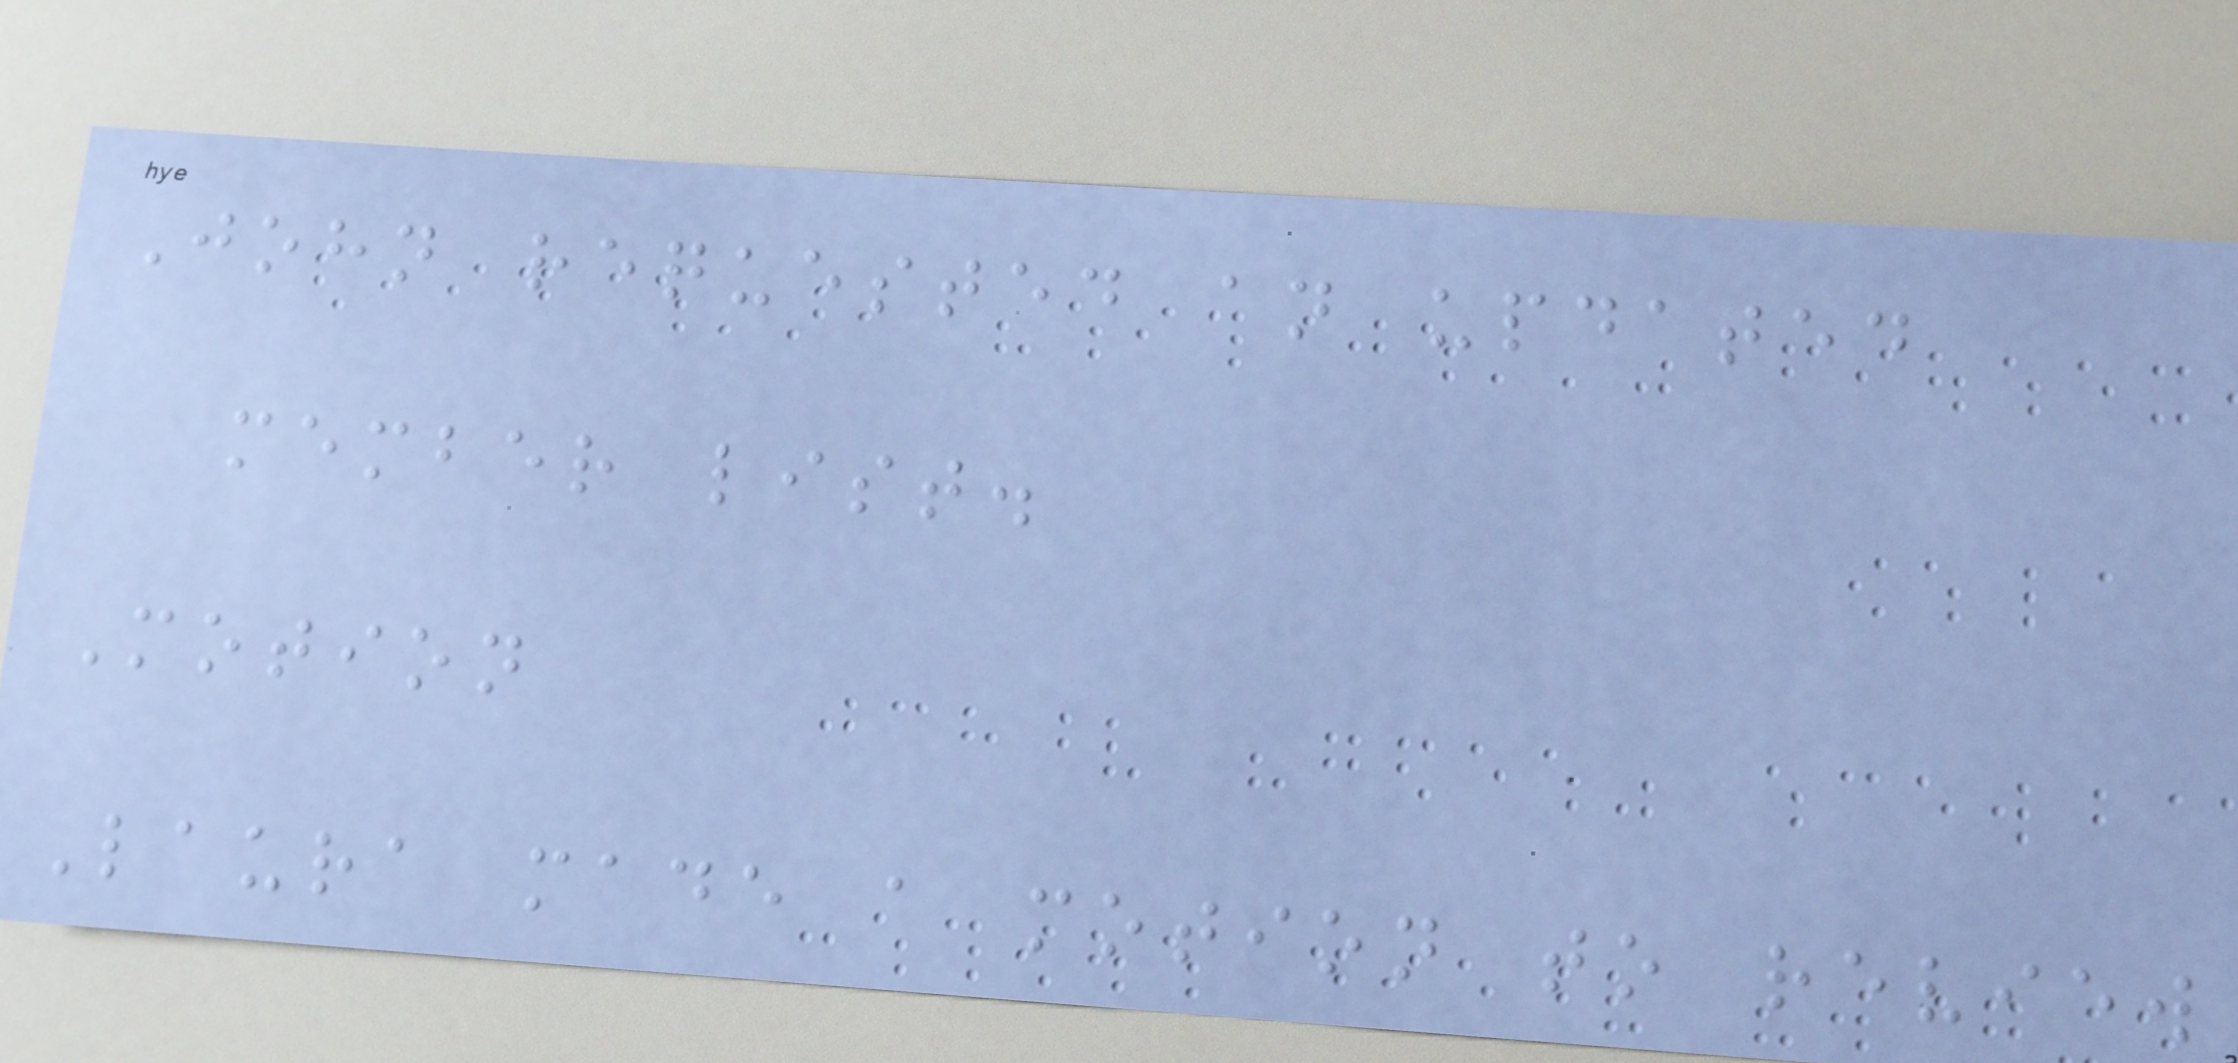John requested an updated
member list.
Motion
Laura made a motion to review
